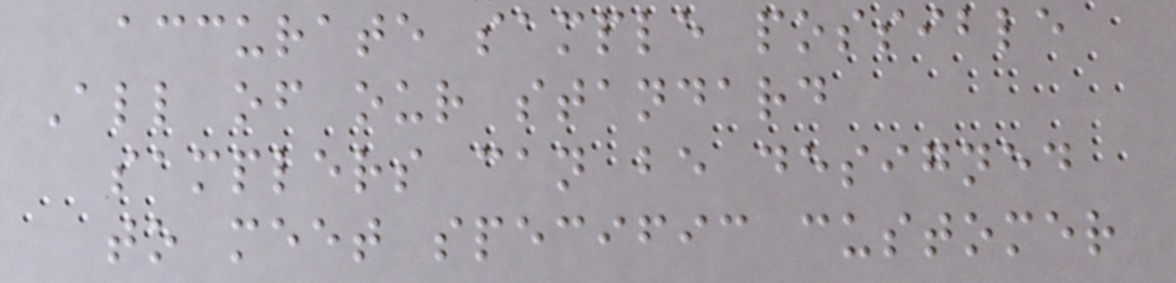accurate sample possible
All of our standard
samplers can be designed
to meet specific customer
